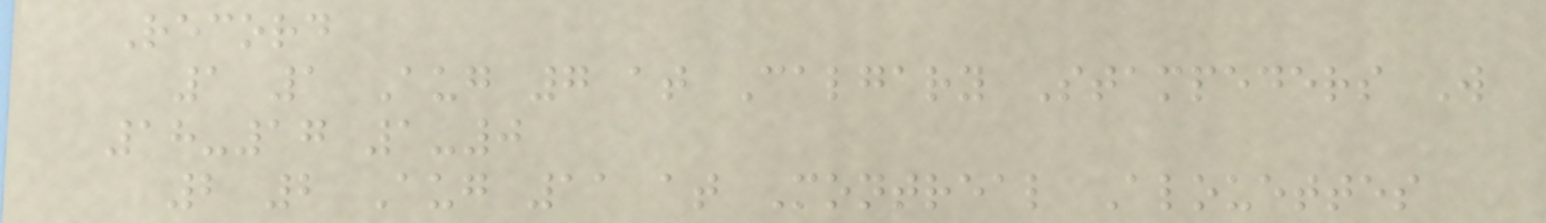Record
1 1 Aug 7 at Calgary Stampeders W
18-17 1-0
2 2 Aug 11 at Montreal Alouettes
